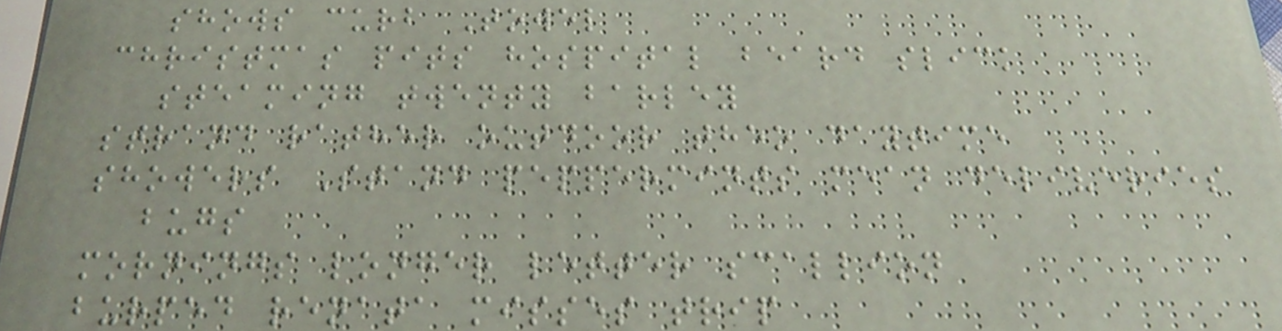shows curb Towel
christmas pits hospital beard slick
steaming twenty barley
strand rather outdoor theo daytime
showers Stand peppermints mean deliveries
bugs
mornings longer letter scallion
burped renata misses trip
